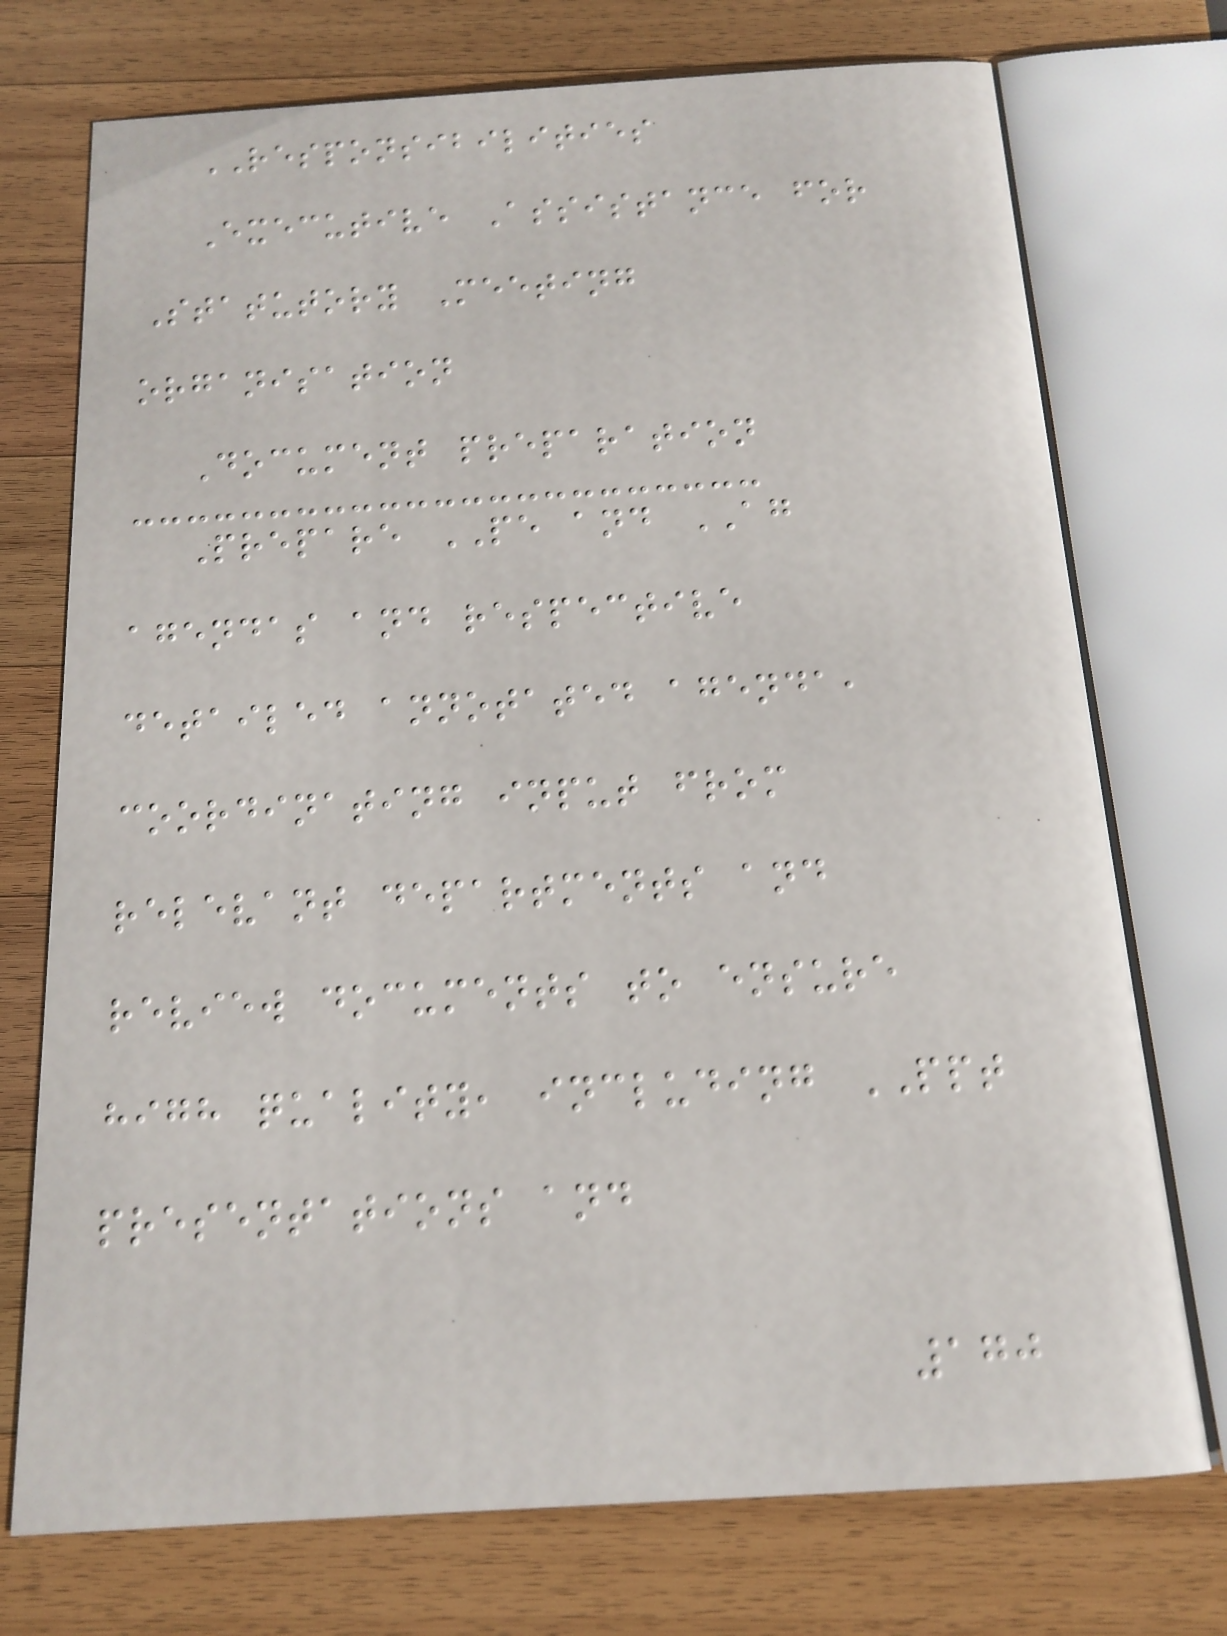RESPONSIBILITIES
Executive Assistance for
Statutory Meeting
organisation
Document preparation
Prepare PE and AG
agendas and respective
detailed annotated agenda,
coordinating input from
relevant departments and
review documents to ensure
high quality, including PPT
presentations and
170
